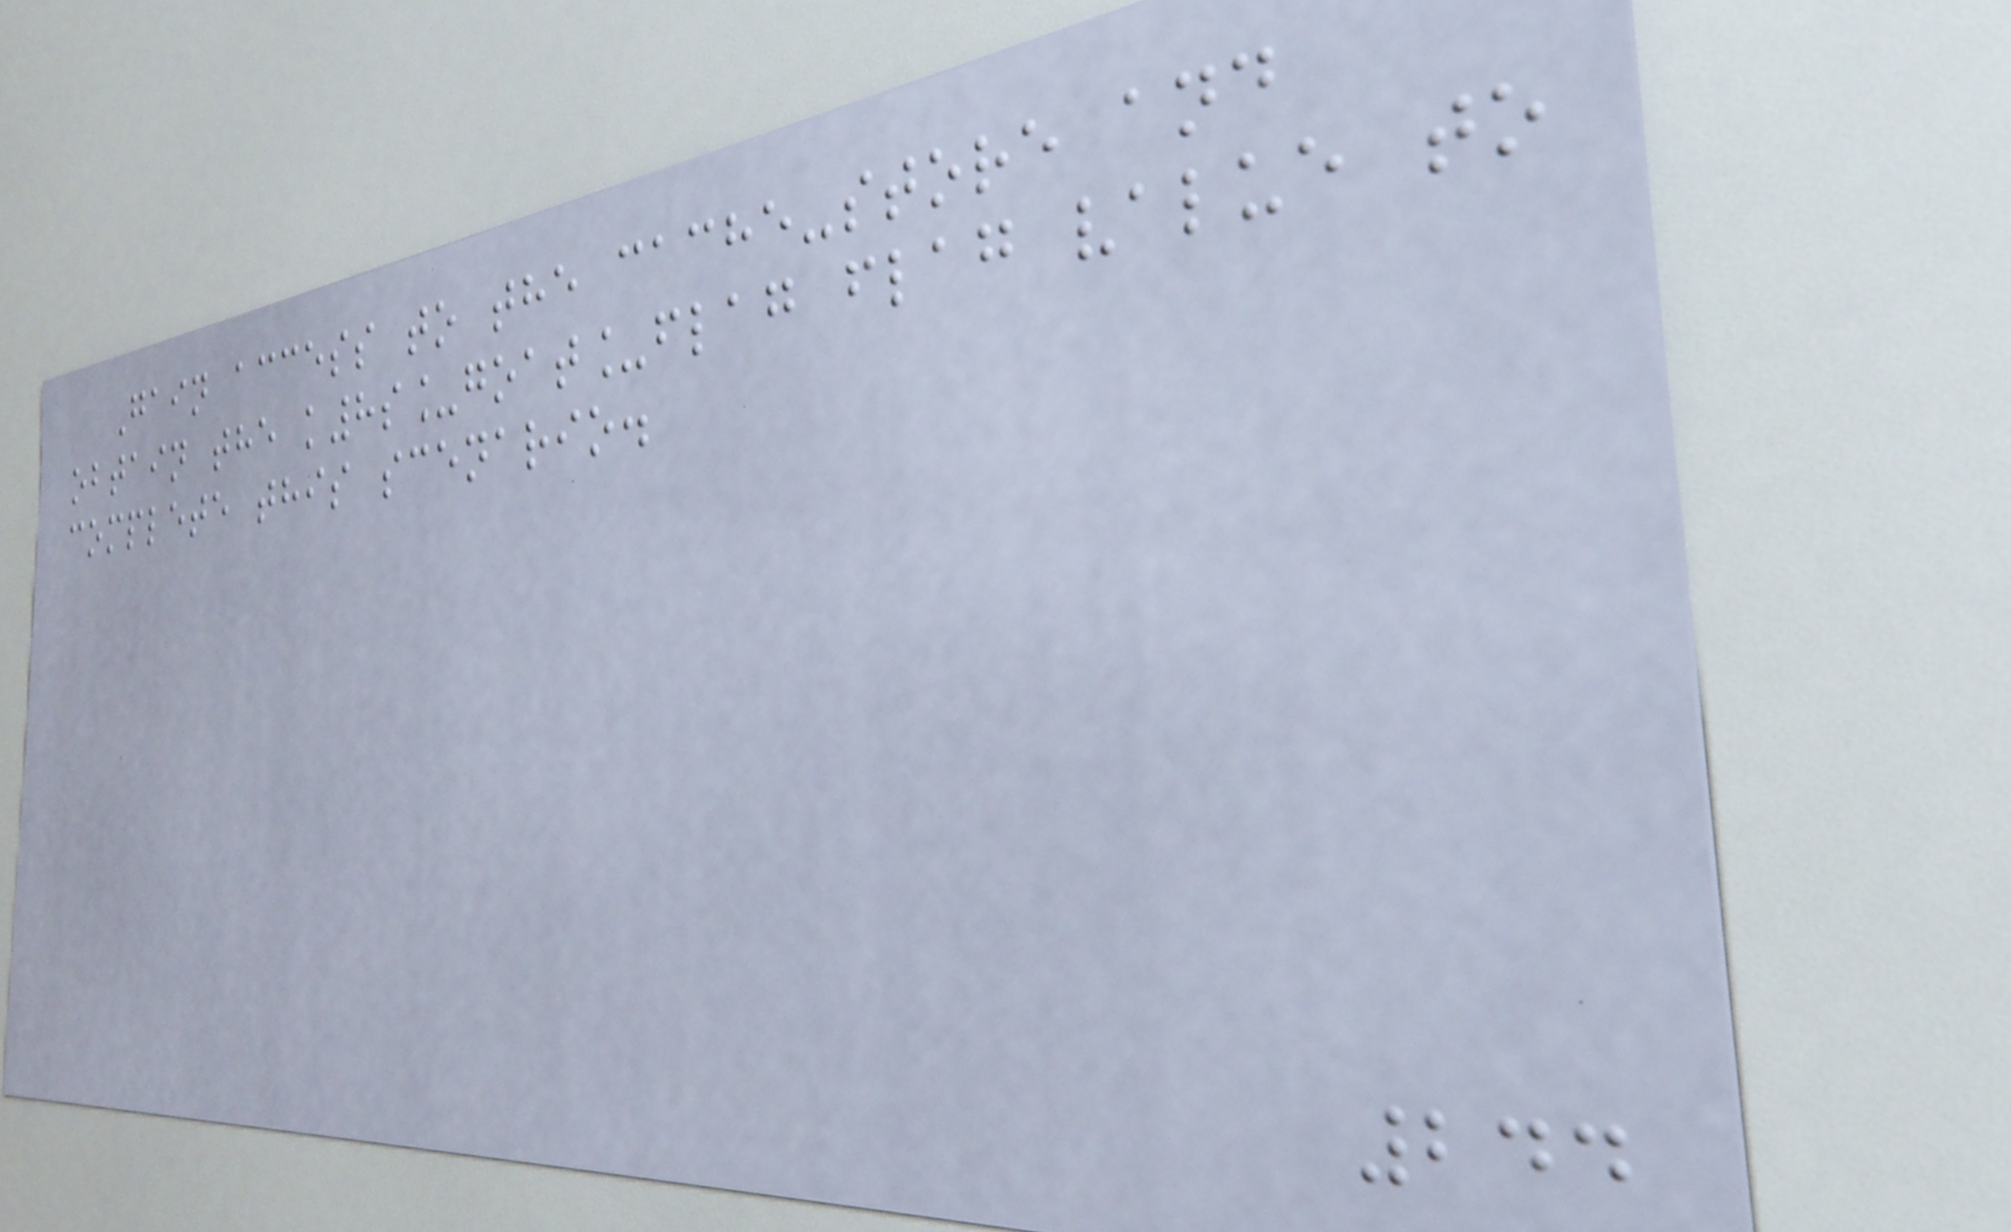Gain access to the cache-store and
obtain the k8s_goat_flag flag value to
complete this scenario.
244
